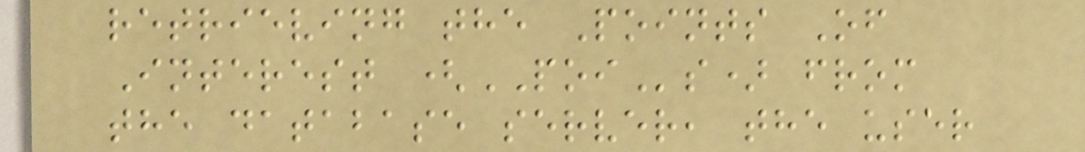retrieving the Points Of
Interest (POIs) from
the database server, the user
